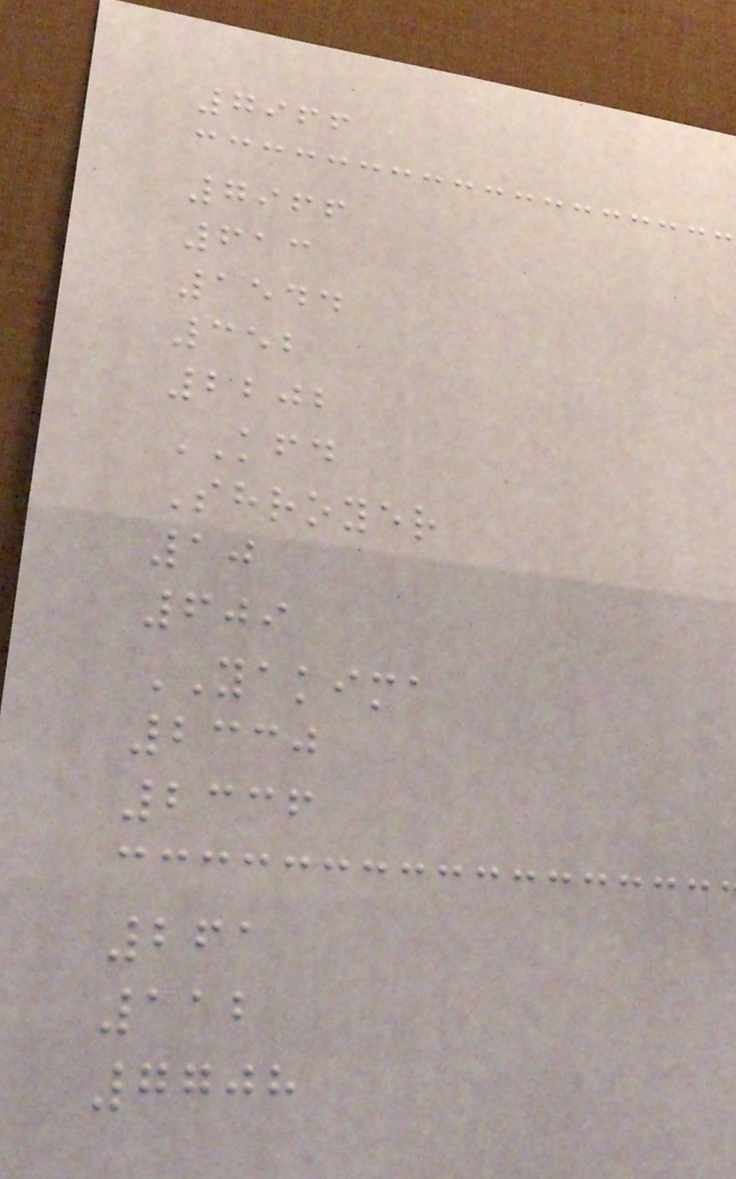7966
7966
613
1544
352
2202
KFD
Shroyer
10
609
YAKIMA
2330
2336
261
112
7708
